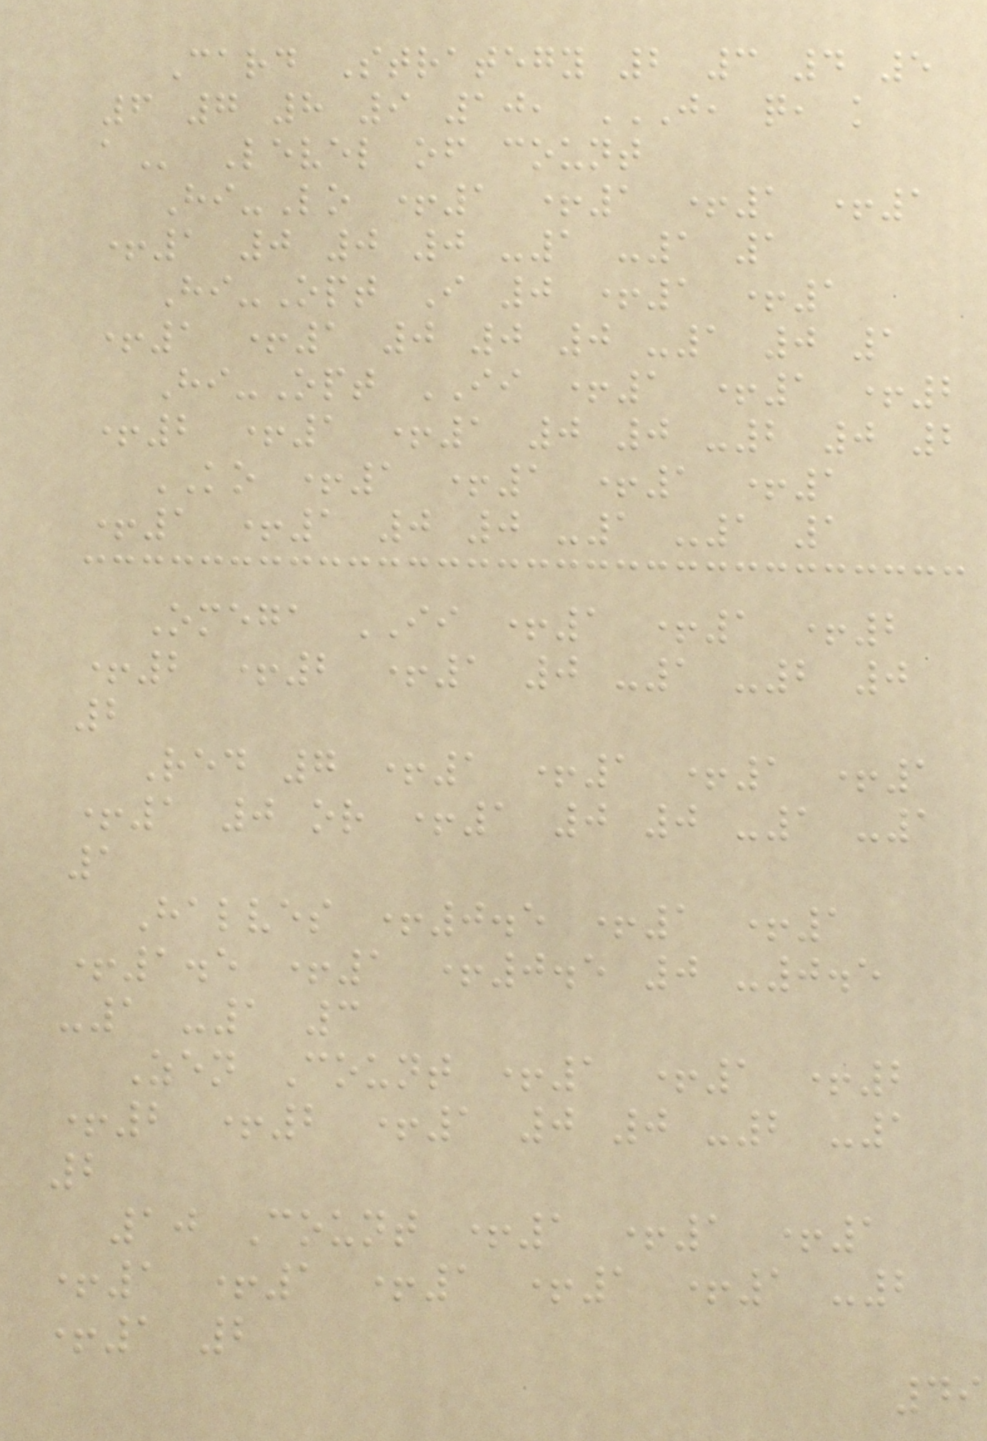Card Strategy 2 3 4 5
6 7 8 9 10, J, Q, K
A Level of count
Hi-Lo +1 +1 +1 +1
+1 0 0 0 -1 -1 1
Hi-Opt I 0 +1 +1
+1 +1 0 0 0 -1 0 1
Hi-Opt II +1 +1 +2
+2 +1 +1 0 0 -2 0 2
KO +1 +1 +1 +1
+1 +1 0 0 -1 -1 1
Omega II +1 +1 +2
+2 +2 +1 0 -1 -2 0
2
Red 7 +1 +1 +1 +1
+1 0 or +1 0 0 -1 -1
1
Halves +0.5 +1 +1
+1.5 +1 +0.5 0 -0.5
-1 -1 3
Zen Count +1 +1 +2
+2 +2 +1 0 0 -2 -1
2
10 Count +1 +1 +1
+1 +1 +1 +1 +1 -2
+1 2
49
